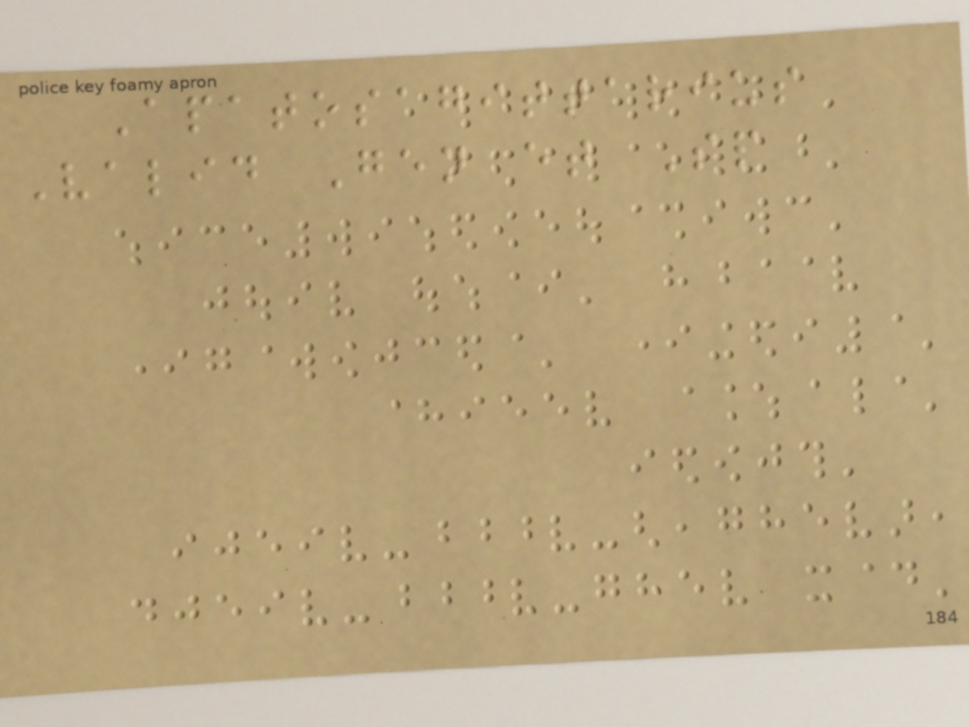Apatosagittarius
Valid Gen et Sp
